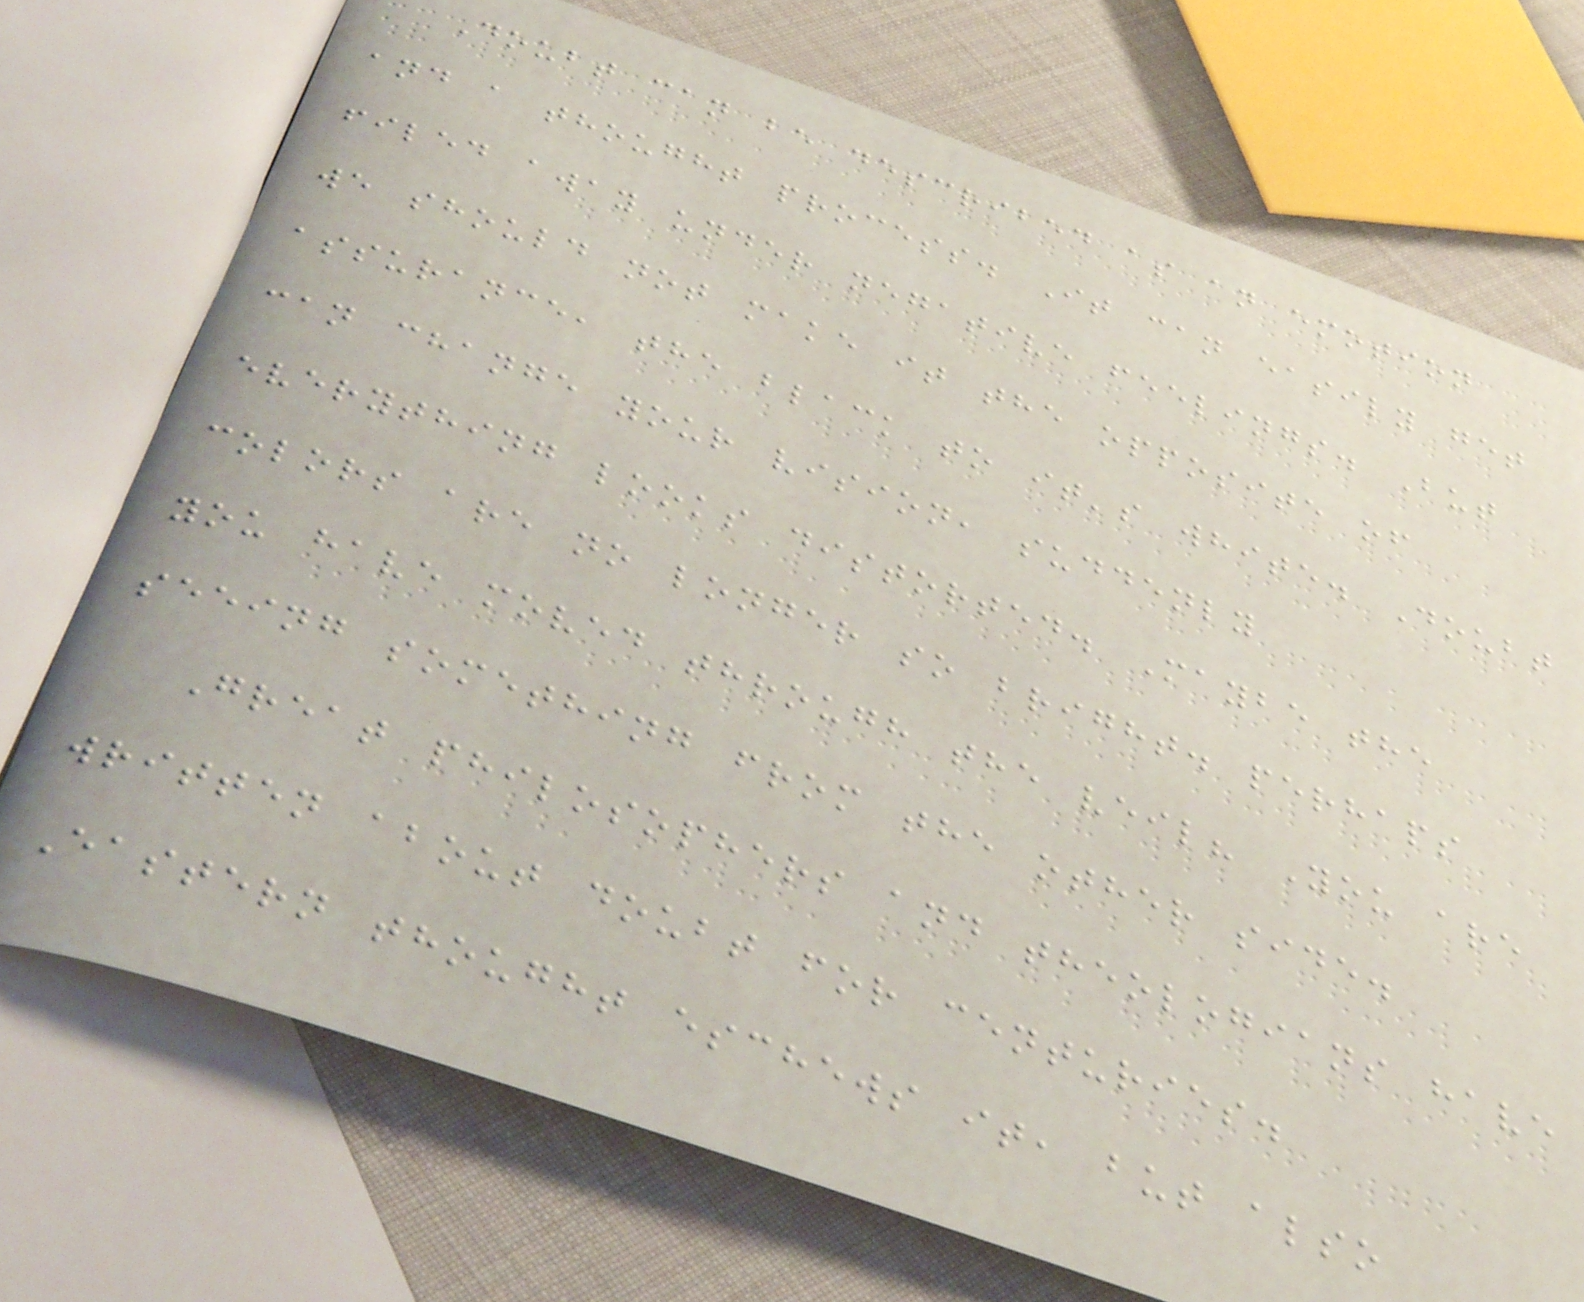Doubt can be described as an emotion
and a thought process. It can easily get
filed away under negative feelings. But
we should not make it the opposite of
assurance, the black to it's white. Doubt
can change your vision, suddenly
everything looks distorted. Maybe the
colors are no longer so bright. perhaps
you have moved through the veil? You are
seeing something from the other side.
Great philosophers and theologians have
written about doubt for centuries.
Eastern thought eschews it, but also
